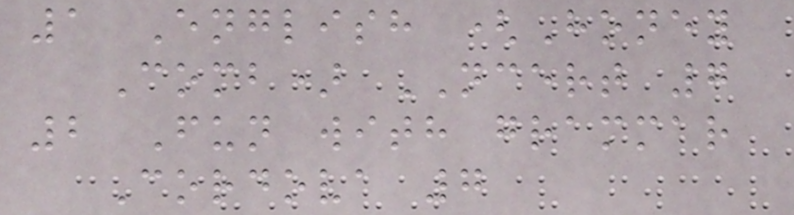1 English (Honey
Comb) NCERT 7
2 Fun with grammar
Cordova 7
